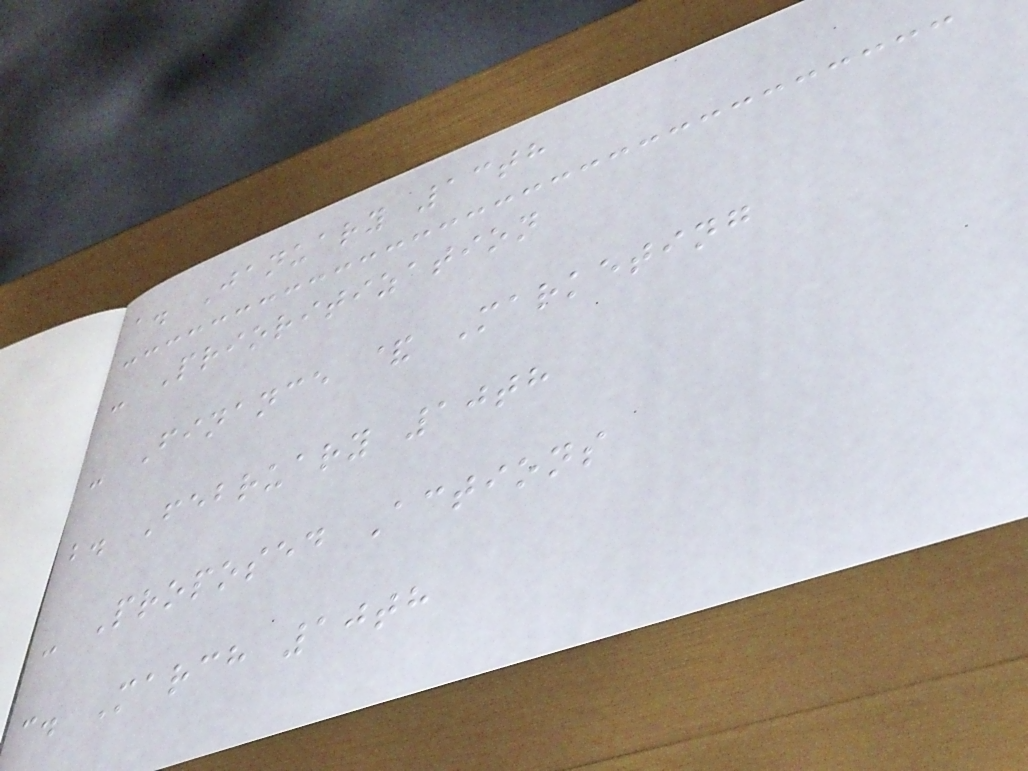a. January 13th
- Prioritization
- Finance & Marketing
b. February 10th
- Proposed Actions
c. March 10th
